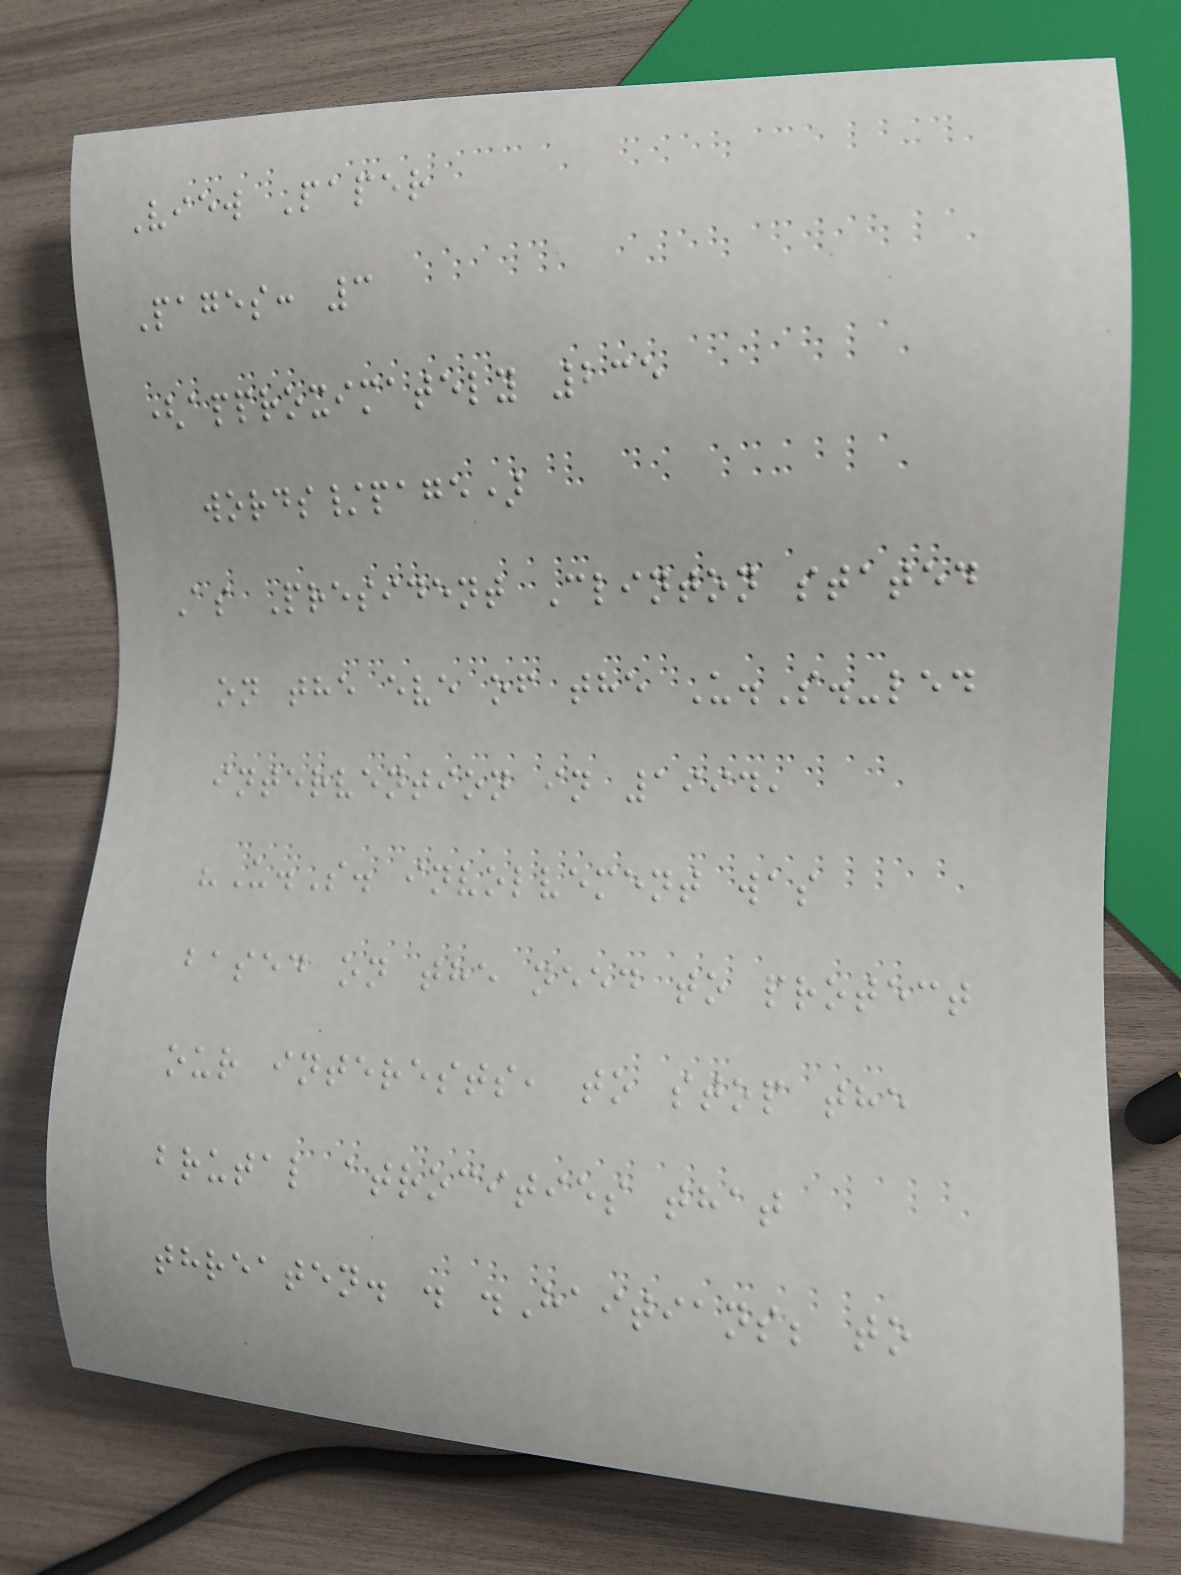View Paper
Pages: 3
(approximately 235
words/page)
As President Clinton stated
on the eve of the U.S.-led
intervention in 1994,
"U.S. involvement was
based on the need to protect
our interests, to stop the
brutal atrocities that
threaten. . .Haitians; to
